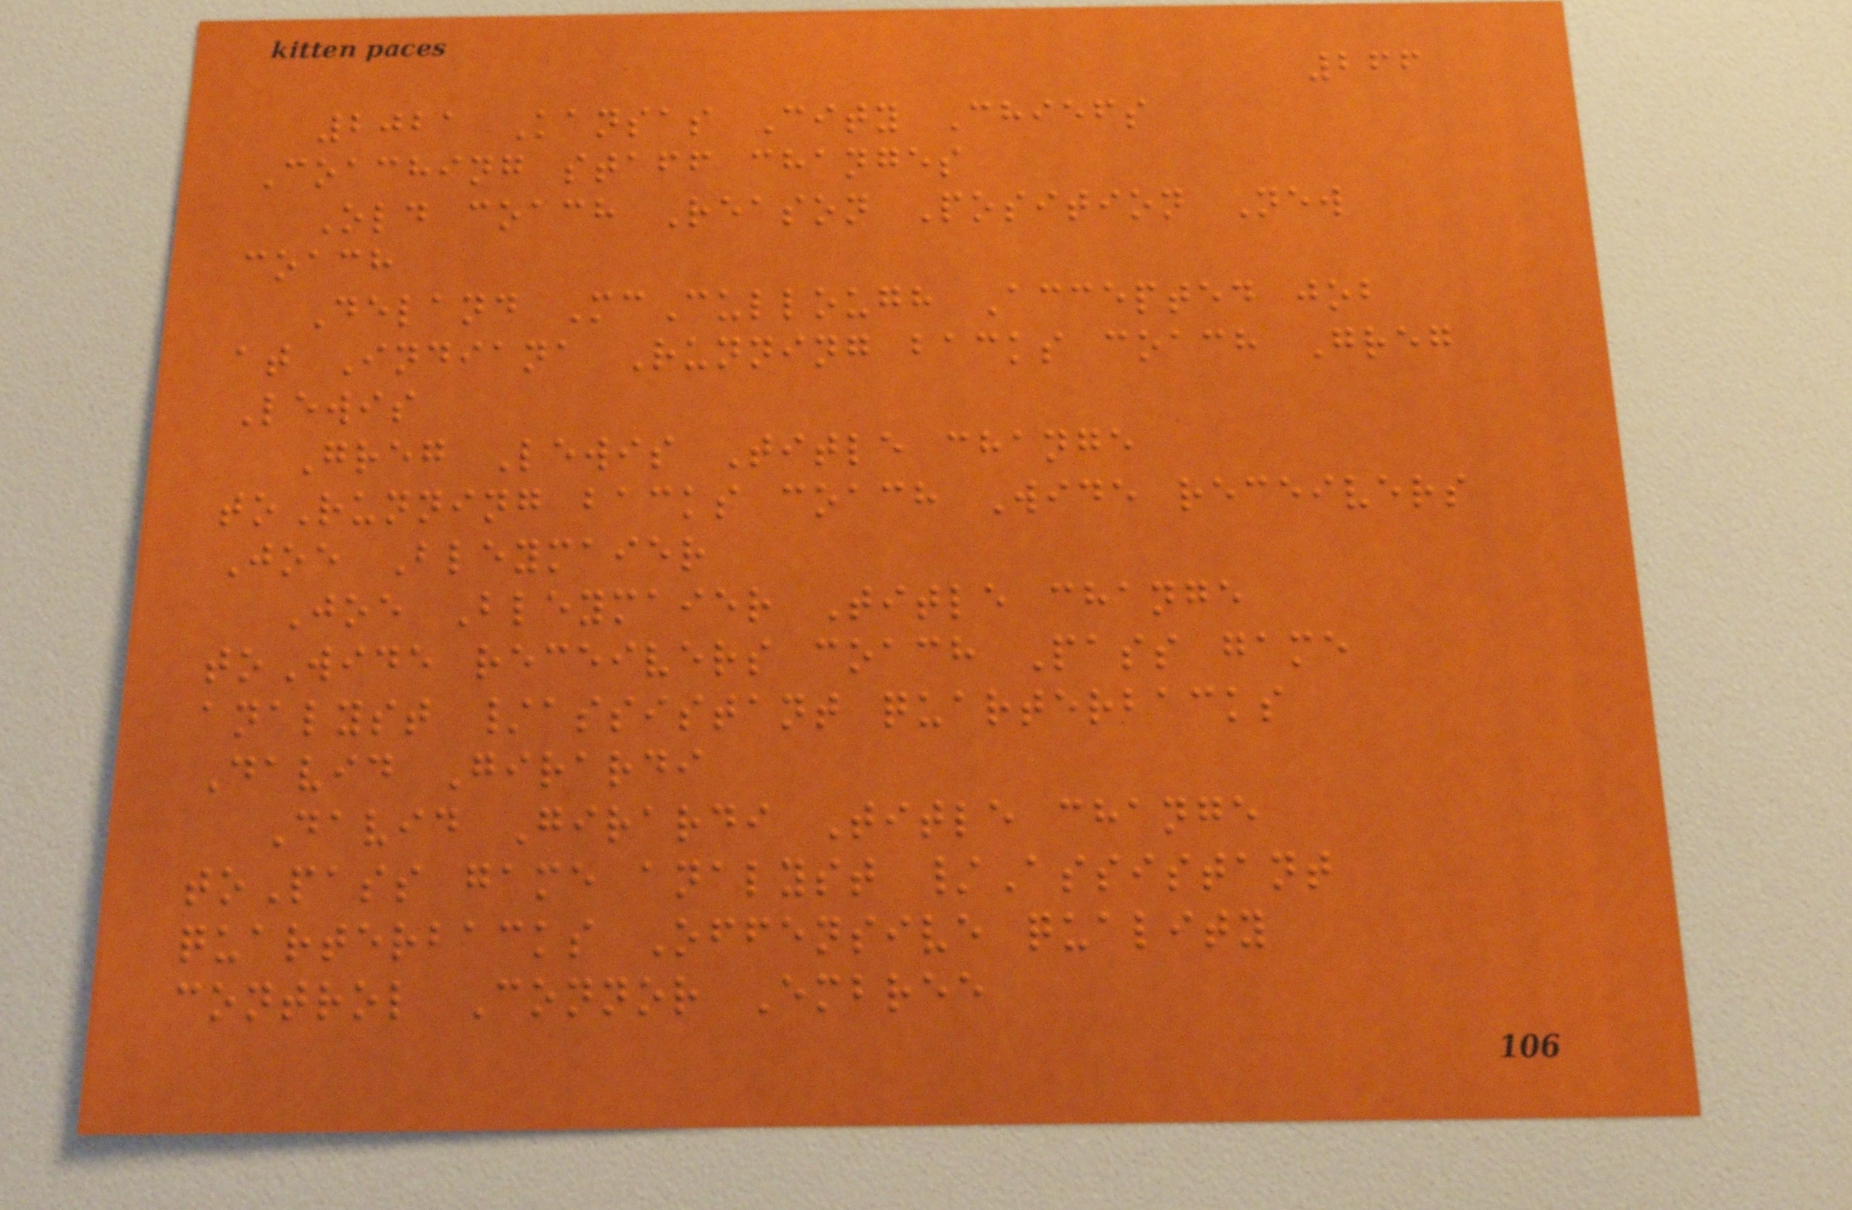266
2021 Kansas City Chiefs
Coaching staff changes
Old coach Reason Position New
coach
Deland McCullough Accepted job
at Indiana Running backs coach Greg
Lewis
Greg Lewis Title change
toRunning backs coach Wide receivers
Joe Bleymaier
Joe Bleymaier Title change
toWide receivers coach Pass game
analyst /assistant quarterbacks
David Girardi
David Girardi Title change
toPass game analyst /Assistant
quarterbacks Offensive quality
control Connor Embree
